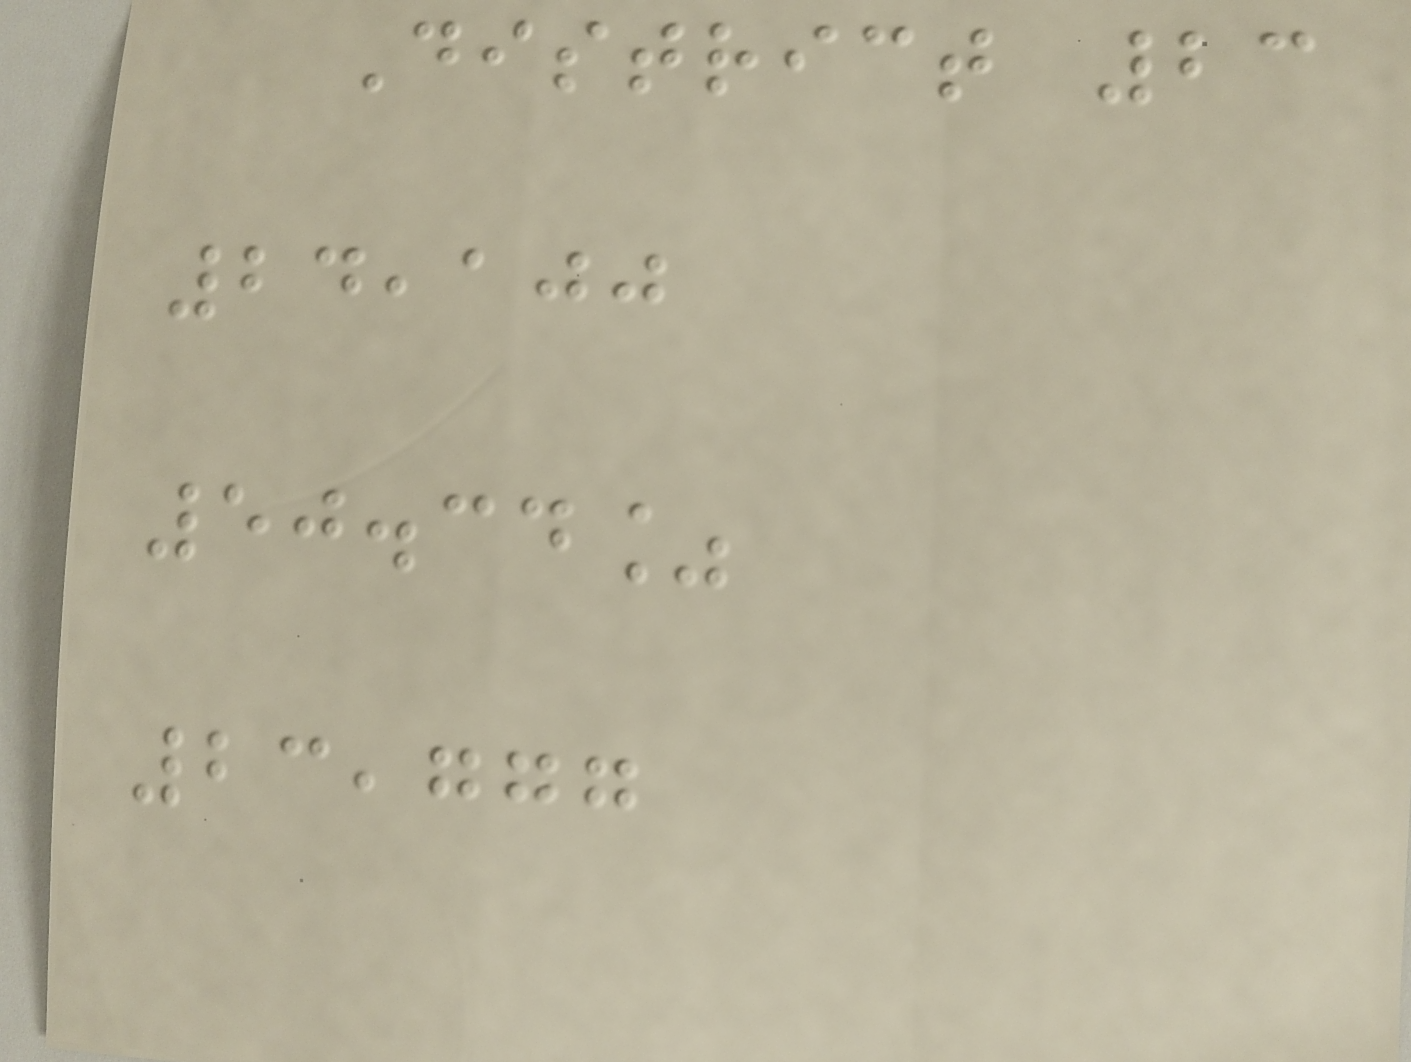District 23
24,100
50.34%
23,777
